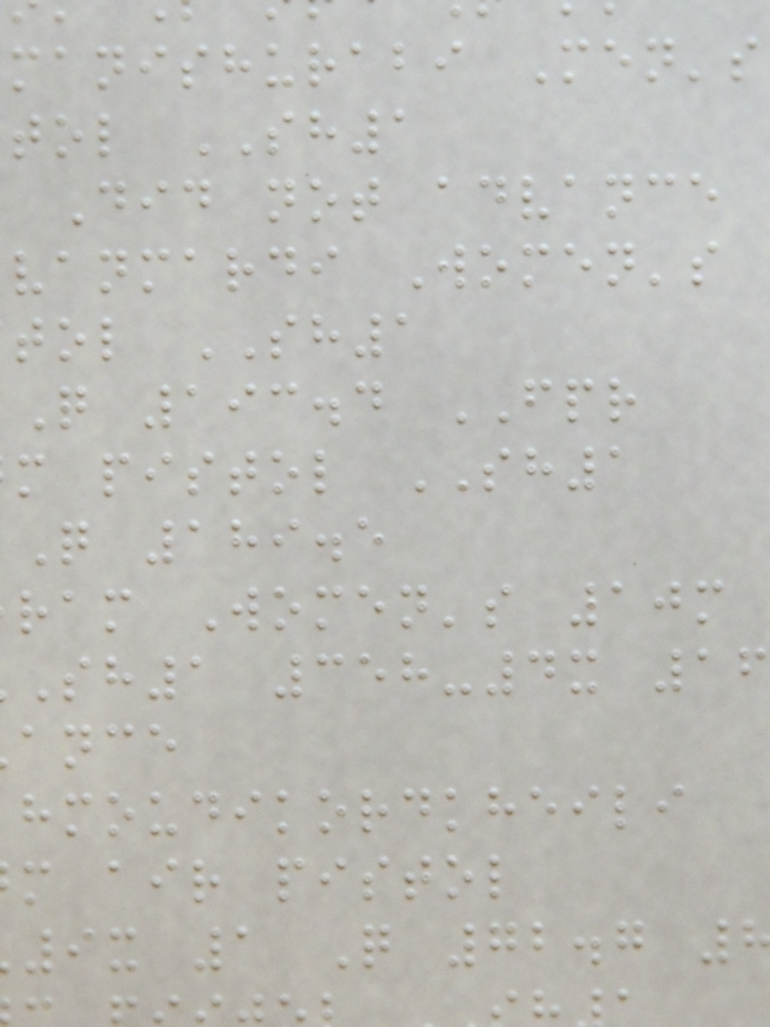manishurabi Men's
tol SH1
Did not advance
vanmardi Women's
tol SH1
Q 193.4 FPR
m pistol SH1
Q 189.5
ram Women's 10m
sh1 358-4x 16
ance
hmoudikordkheili
m air pistol
9x 1 Q 72.7
